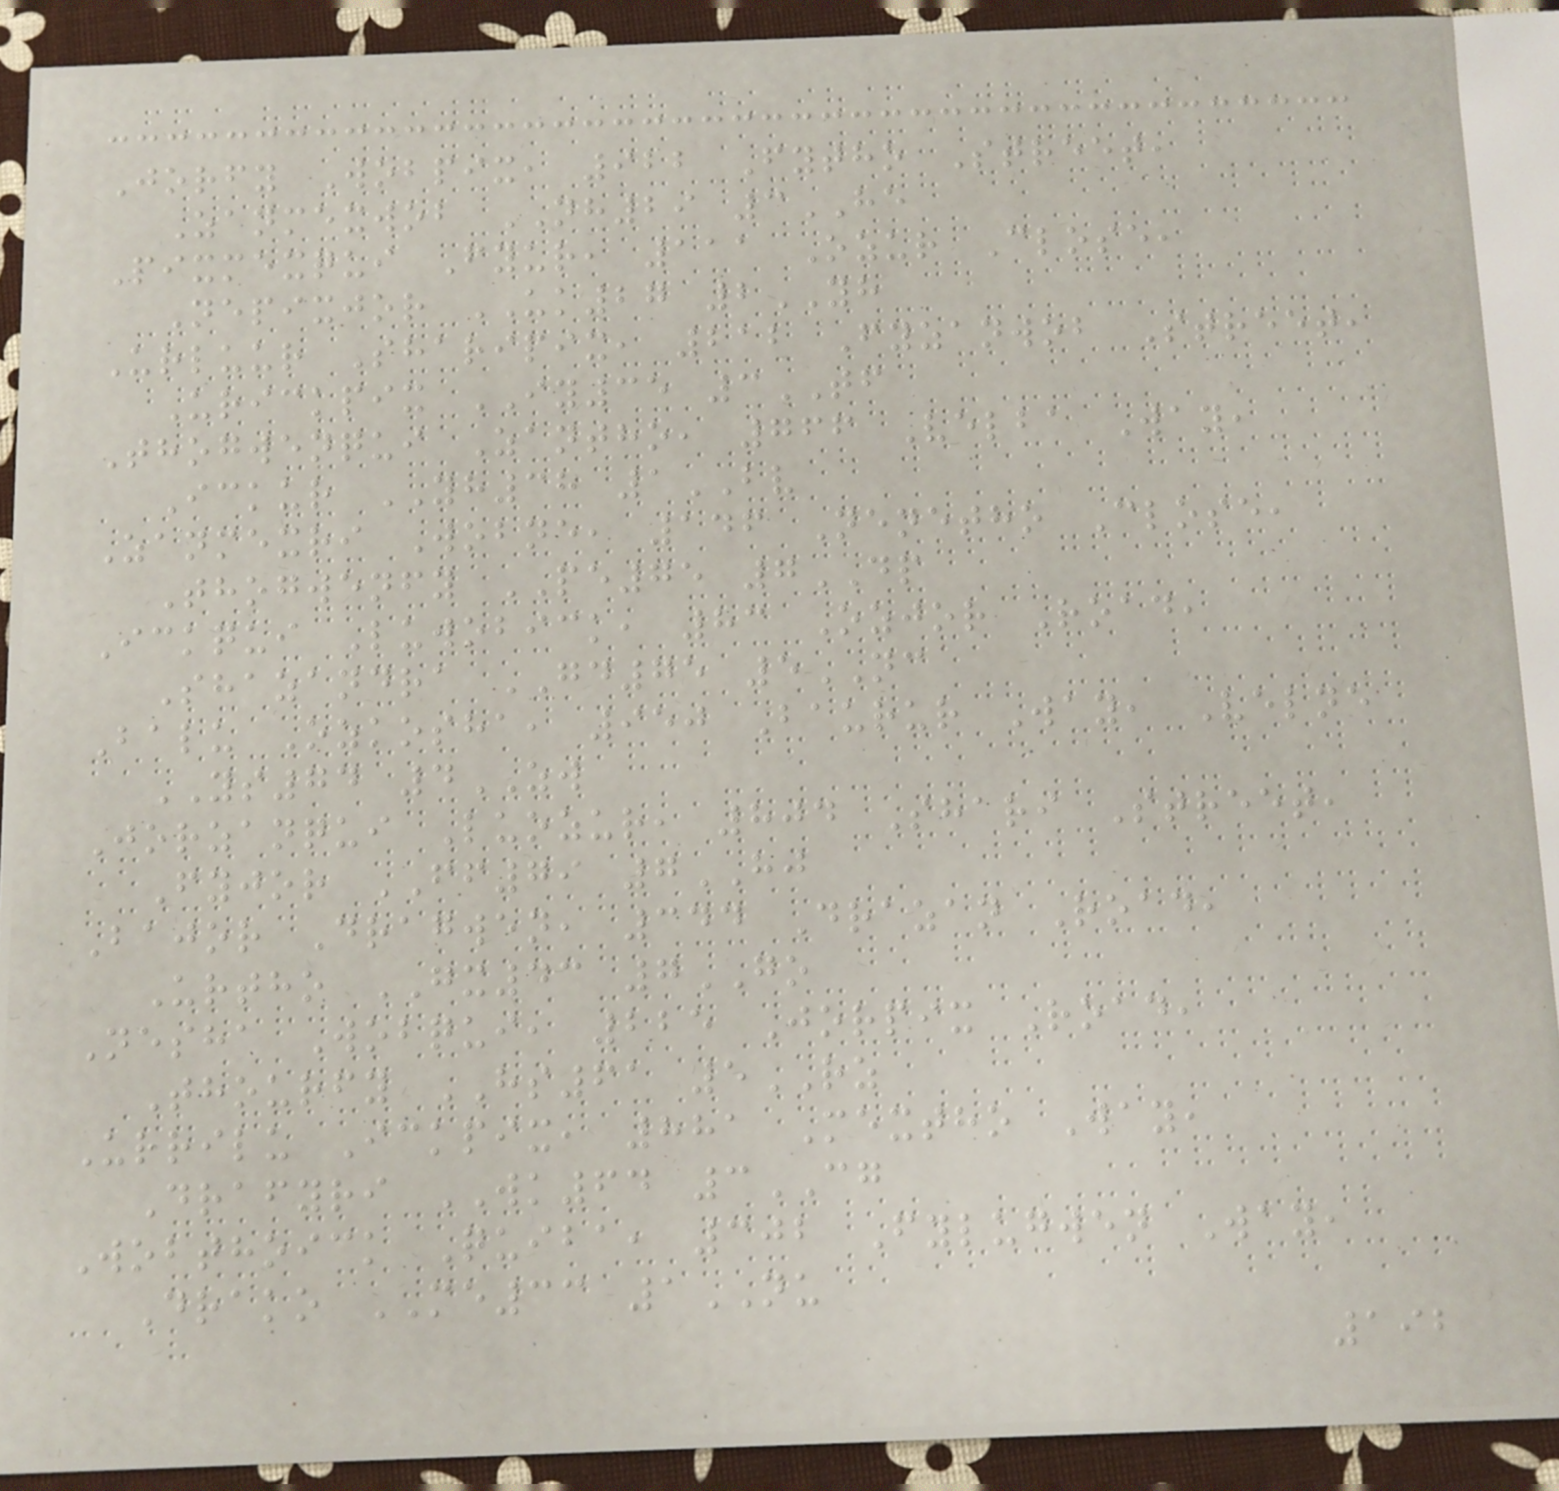Jorfy Wobpix, 922 Fytho Street,
Zanmexwob NH29 3HE
Pixmexqui Fyur, 111 Ozur Close,
Nepixjor UK27 2YH
Urluur Sharipix, 212 Fyzanwob Street,
Urickpix IY35 3TF
Thogwenqui Zantho, 766 Velba Way,
Ickur YH38 1BV
Zanmexri Wobne, 146 Nenetho Close,
Thogwenfy PE75 7DP
Ickqui Luwobick, 83 Ozjor Road,
Shazandra GD75 5NC
Balu Ozkosha, 950 Baurur Way, Velne
YS74 4ZW
Jorzanqui Luozur, 804 Shari Street,
Fyjor FF79 7HJ
Bajor Dragwen, 344 Drazan Road,
Urtho GX43 7GO
Nesha Wobqui, 225 Jorpix Road,
Thourfy HS61 5RZ
Urrilu Ickpix, 881 Mextho Way,
Drafyri WK64 3CG
Wobthoick Quiba, 302 Fylugwen Way,
Drako ME33 1NU
192
